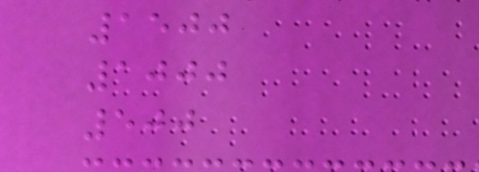1500
1000
500
